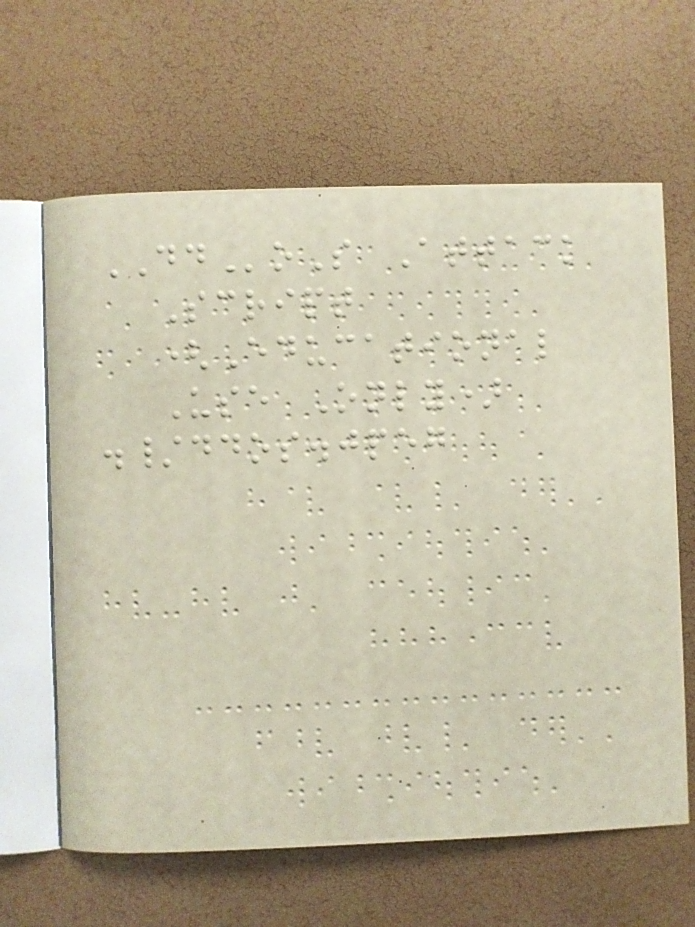DDoS Attack
Script
(Educational
Use Only)
./ddos.jpeg
